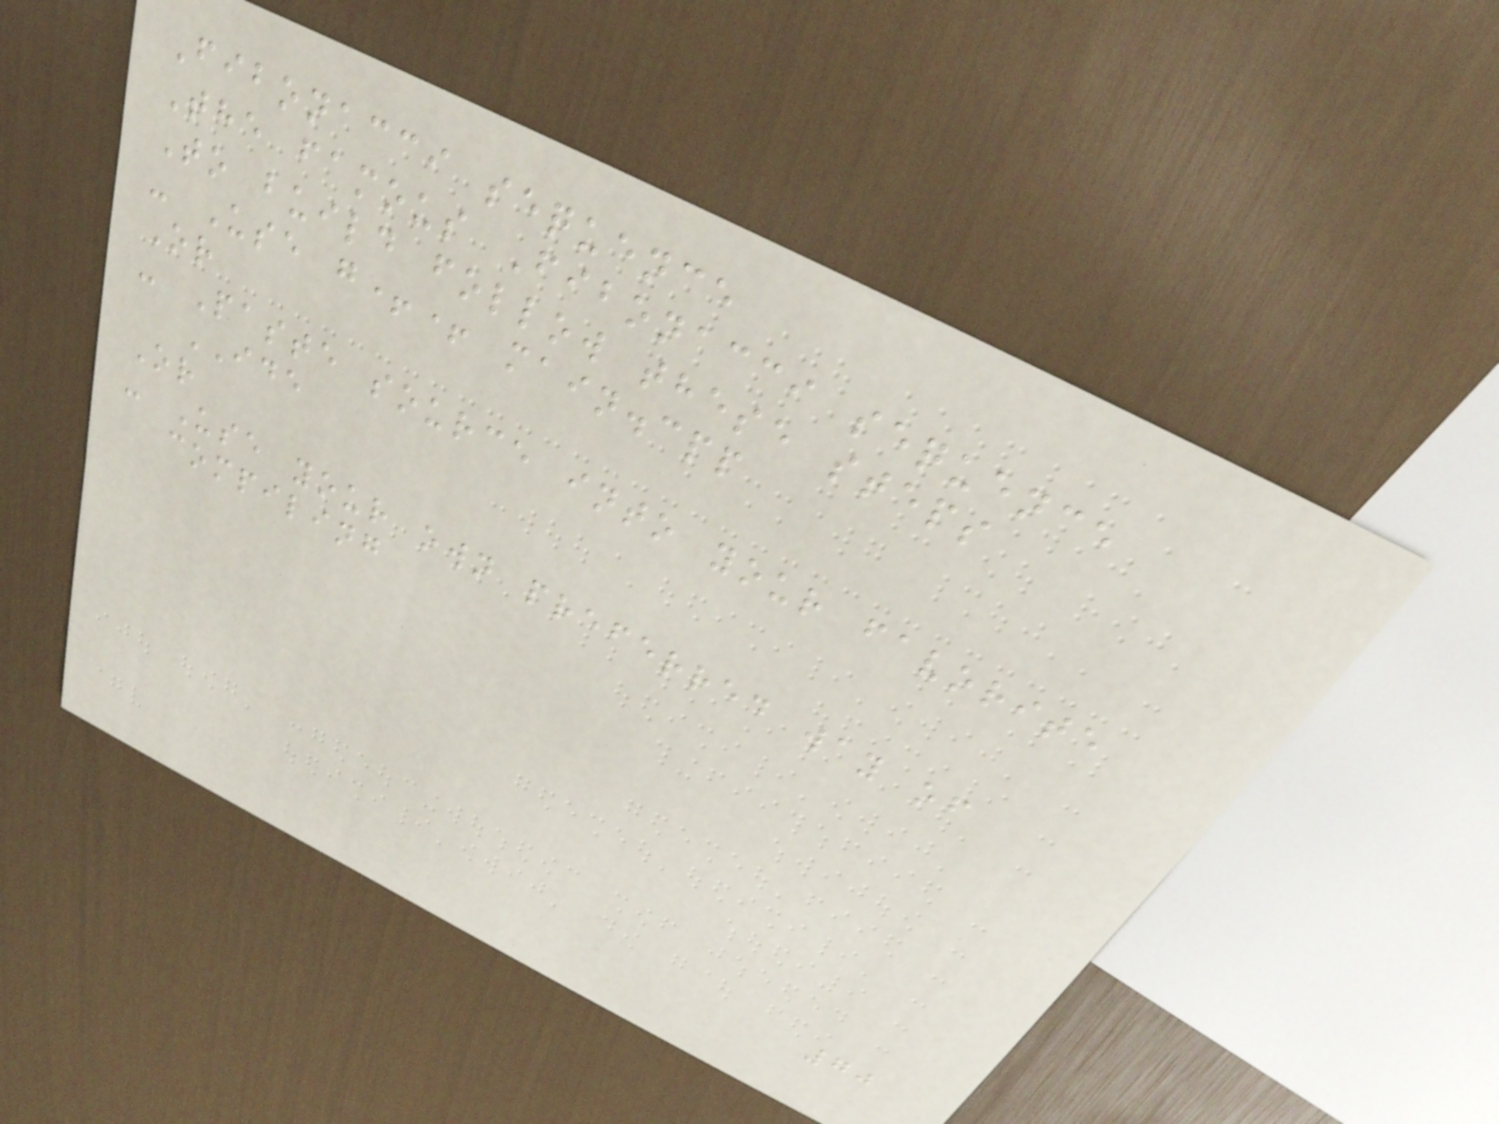Fibonacci sequence
The famous Fibonacci sequence
To build follow these steps
- Use g++ main.cpp
Or
- Paste source into your favorite
IDE
Or
- Use your own preferred way of
compiling
70
